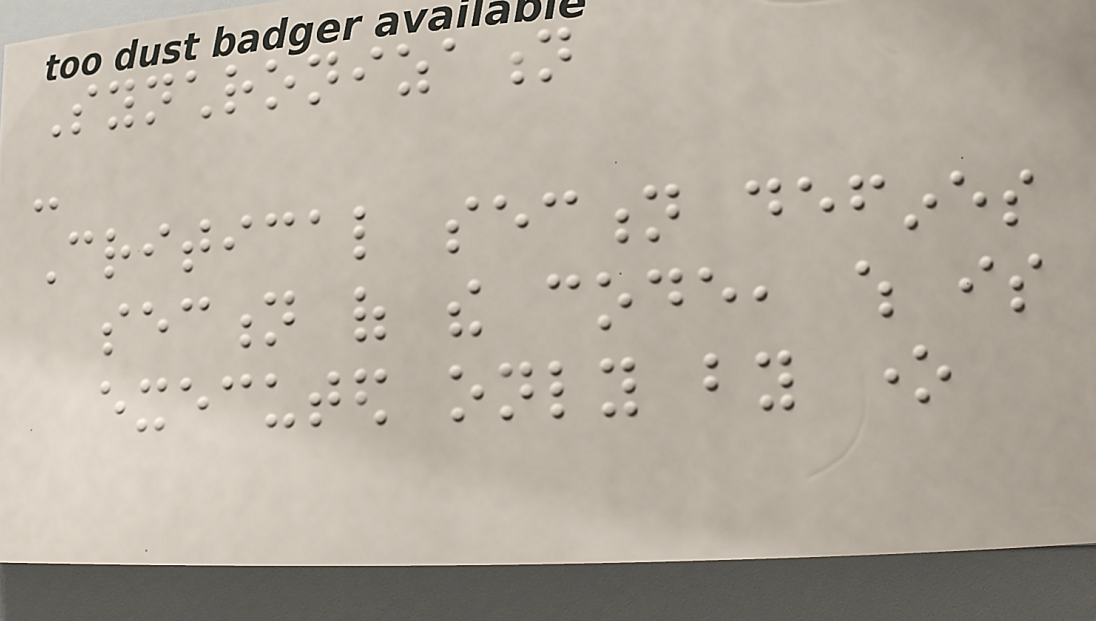Synchronization
-
Critical section defines
section of the code, which is
executed only by one
